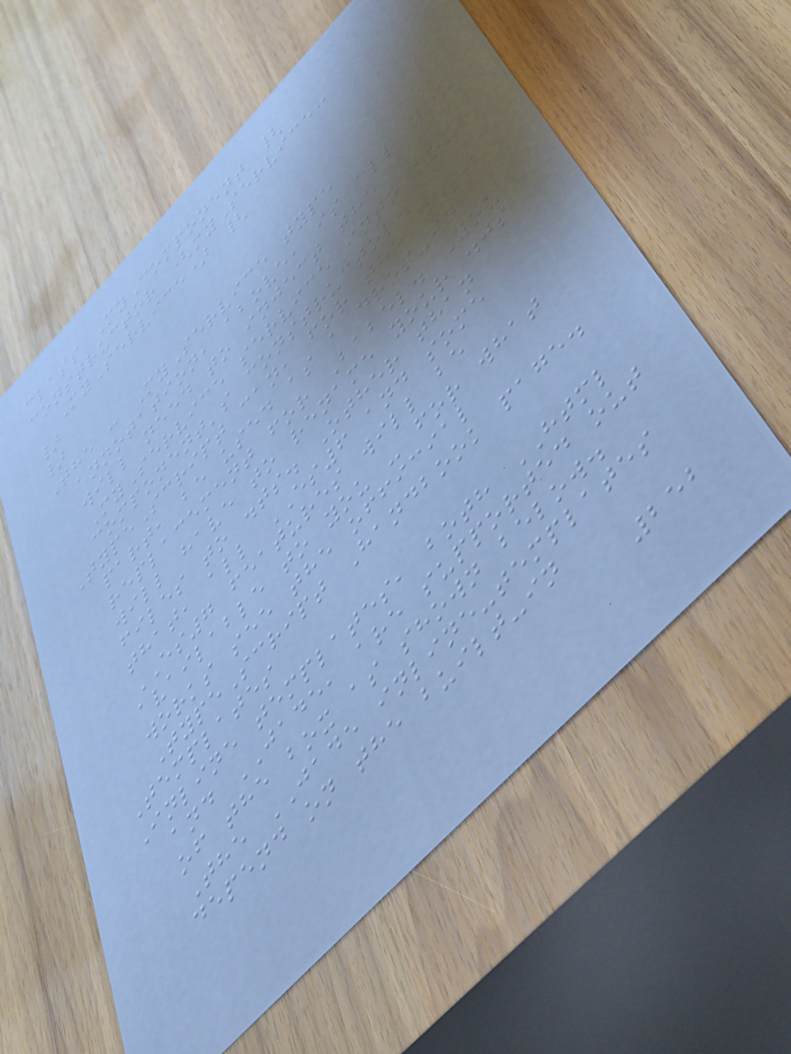class MyComponent {
constructor (myService:
MyService) {
}
}
The : MyService type
annotation, above, is all you
will need to inject the
MyService service into your
component's constructor.
TypeScript can, for the most
part, be used as a drop-in
replacement for Babel. You
will have to rename your .js
files to .ts. Other than
that, all ES6 and some
ES7 features will be
available to you - for what
works see the official
TypeScript Handbook page.
Templates
Inline templates, both HTML
and JADE, are supported out
of the box as shown below.
The JADE inline-templates
depend on the built-in
252
